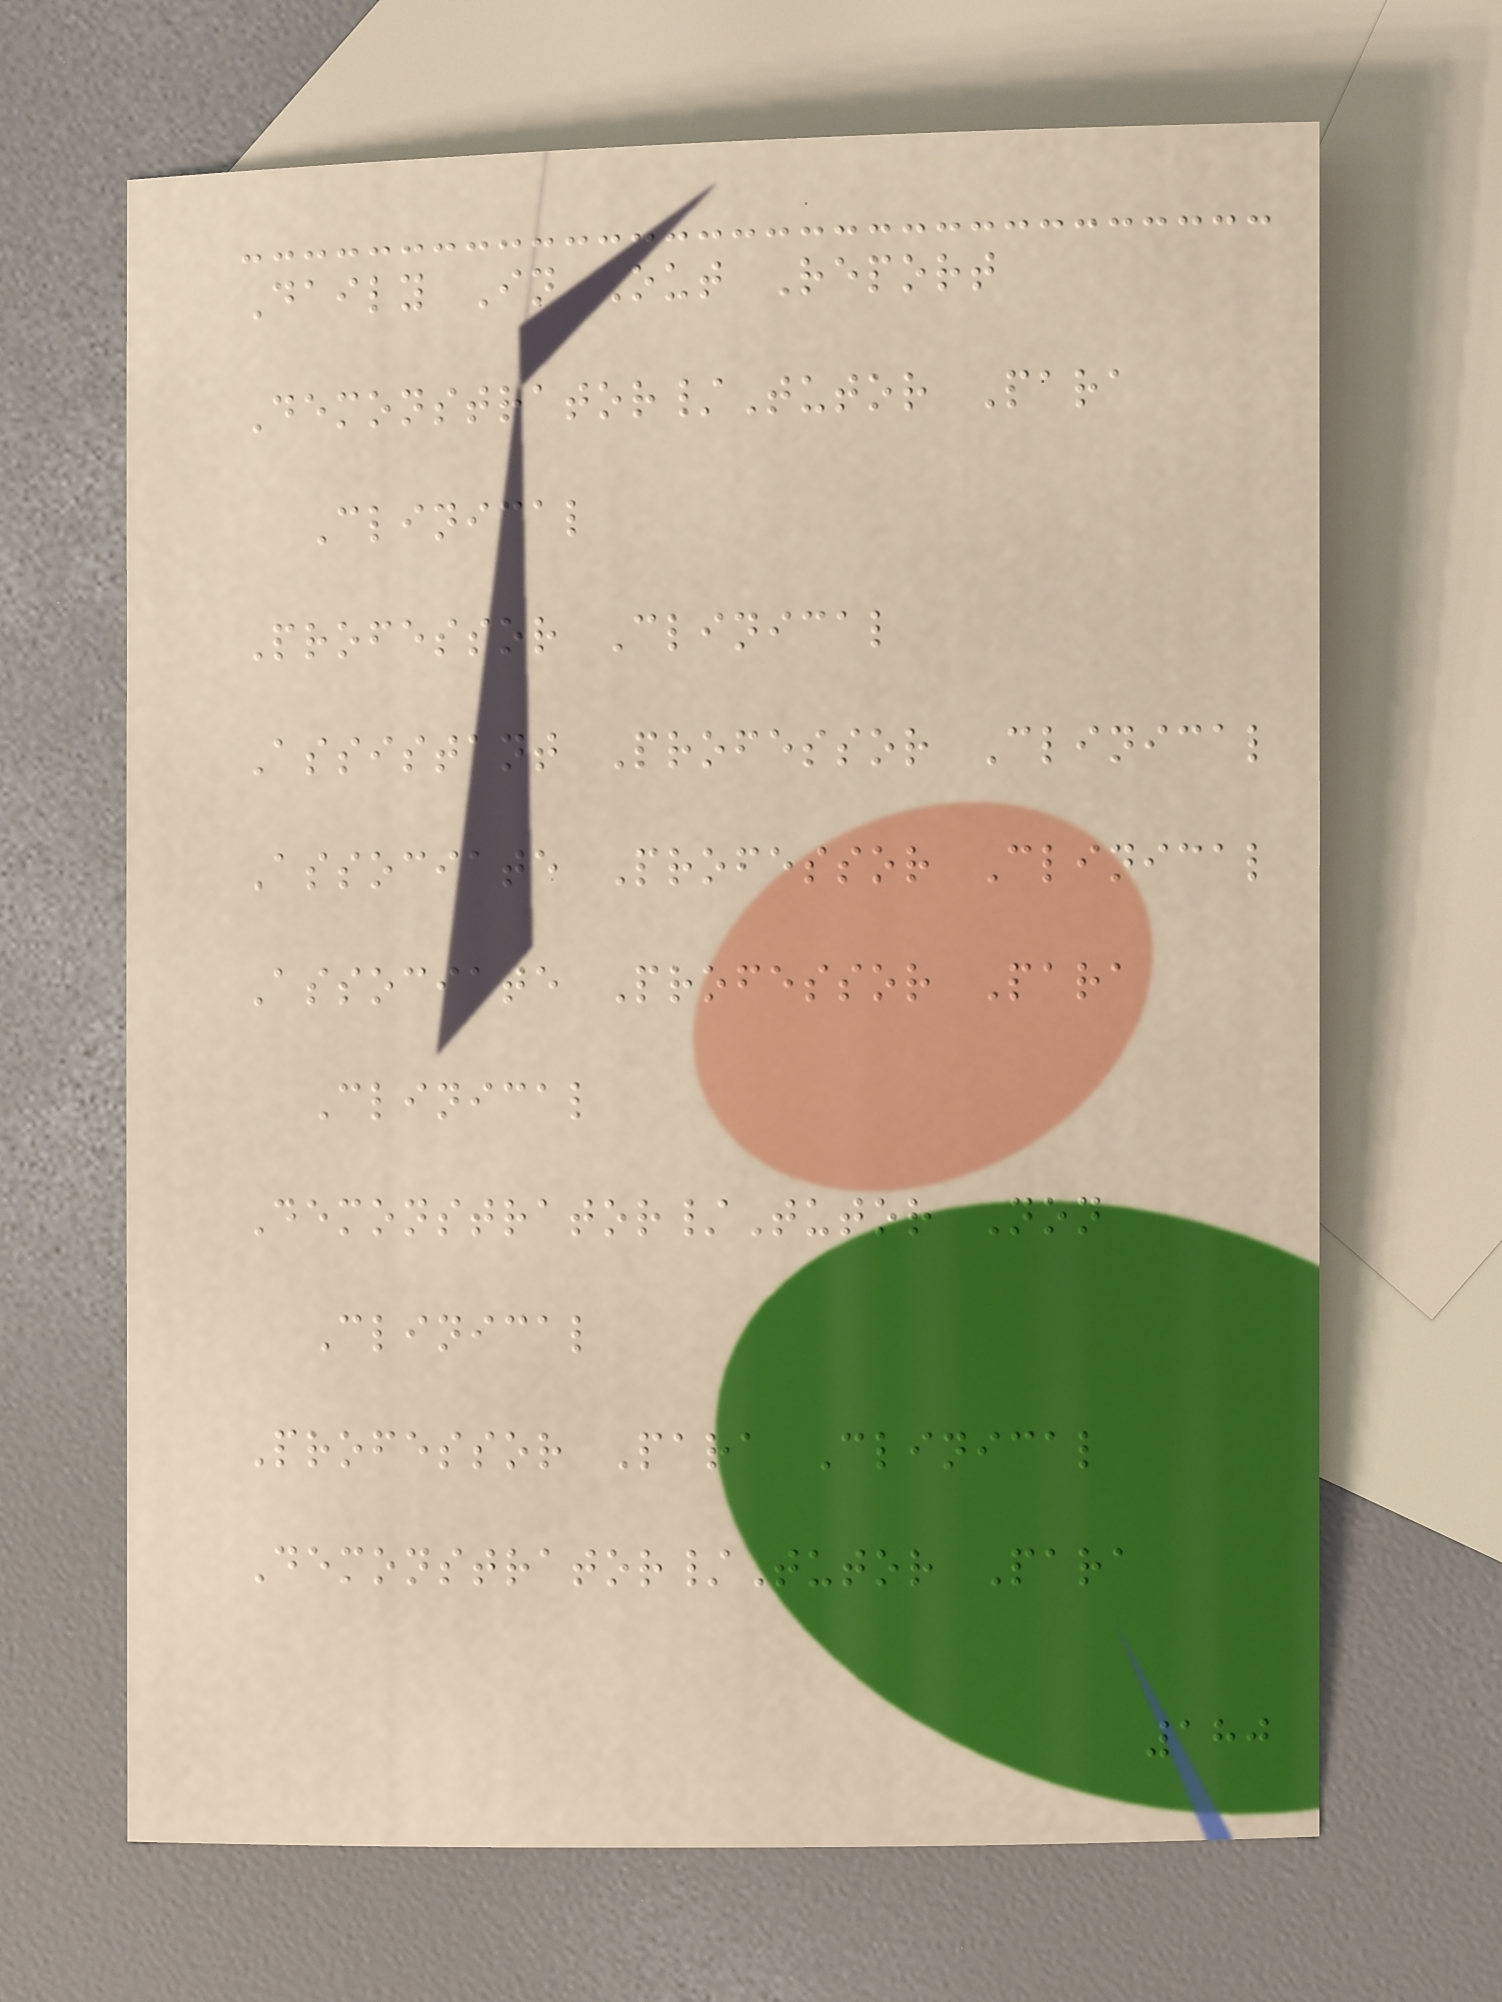Daily In Out Report
Demonstrator/Tutor Para
Clinical
Professor Clinical
Assistant Professor Clinical
Associate Professor Clinical
Associate Professor Para
Clinical
Demonstrator/Tutor Non
Clinical
Professor Para Clinical
Demonstrator/Tutor Para
180
